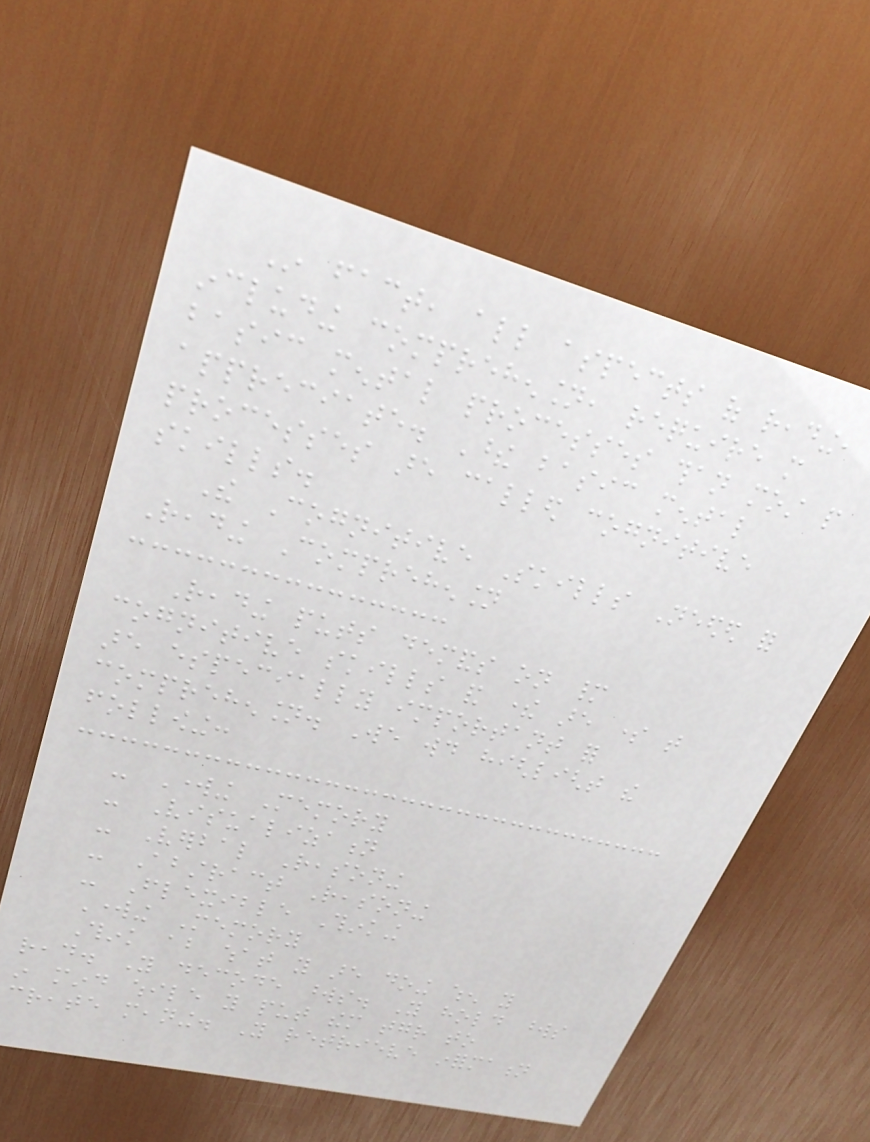In fact, all aspects of reading,
including comprehension, require more
basic mental processes than most people
appreciate. These basic mental
processes are called cognitive
skills.
The Cognitive Skills Needed for
Reading Comprehension
Reading puts demands on many
cognitive skills and there are some that
are especially important for
comprehension. We would highlight the
following:
- Working Memory
- Visualization
- Verbal Reasoning
- Abstract Reasoning
- Flexible Thinking
Working Memory
Think about what you are doing when you
read. You decode words. You hold words
in mind while you put them together to
create meaning. You retrieve information
